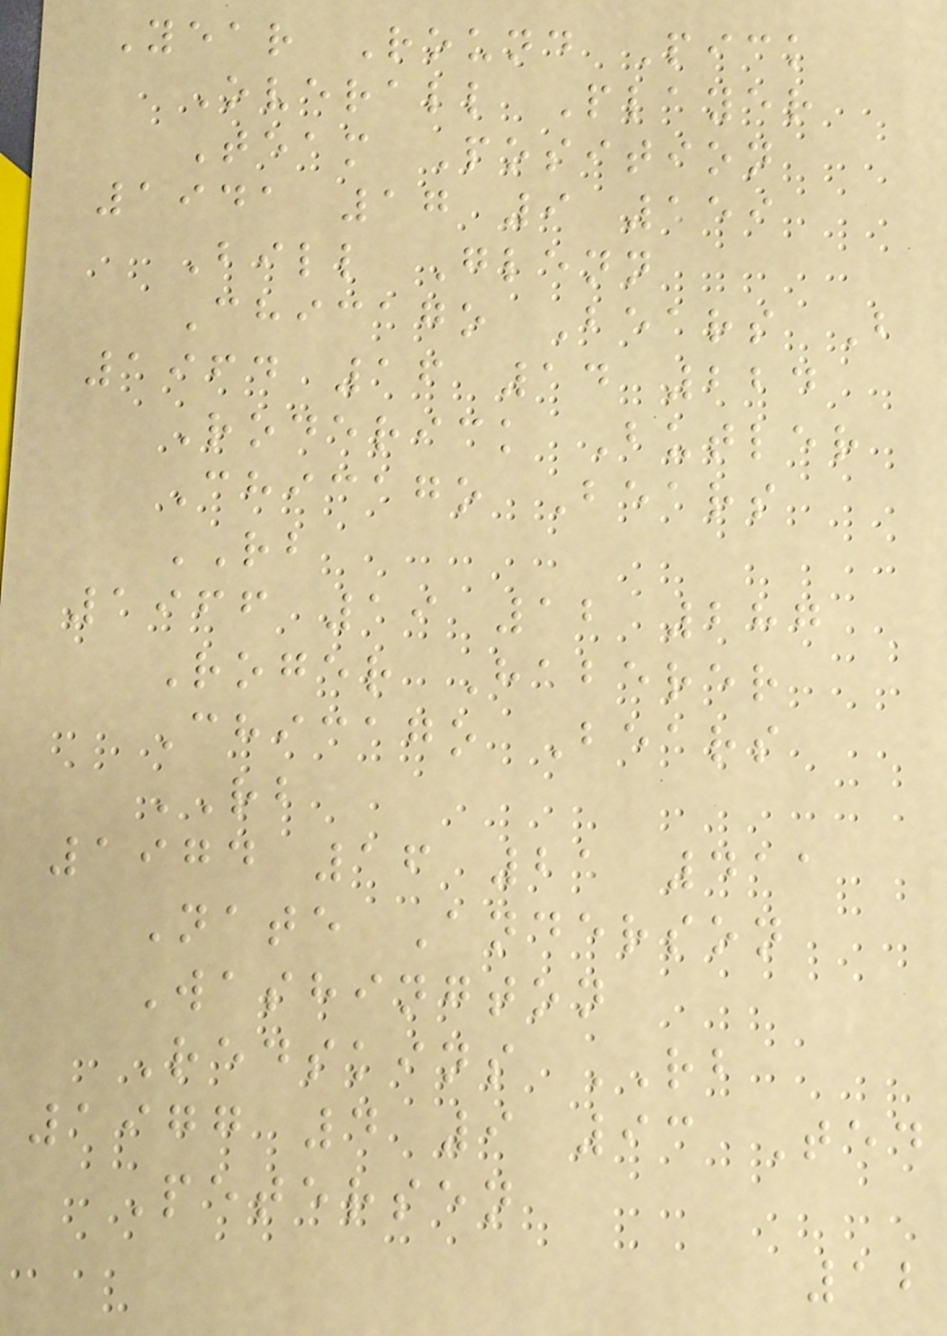Year Round Pick
Overall Player
Team Position
1941 17 9 159
Bill Glenn
Chicago Bears B
1964 16 14 224
Roderick Butler
Chicago Bears
RB
1966 19 12 287
Roger Haberer
Chicago Bears
RB
1974 16 21 411
Nate Anderson
Washington
Redskins RB
1977 4 9 93 Ted
Petersen
12
